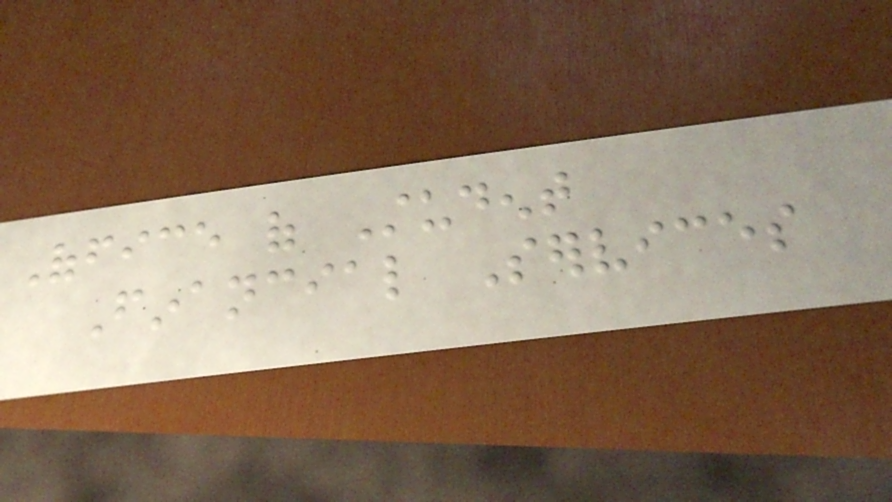Office of Student
Financial Services
